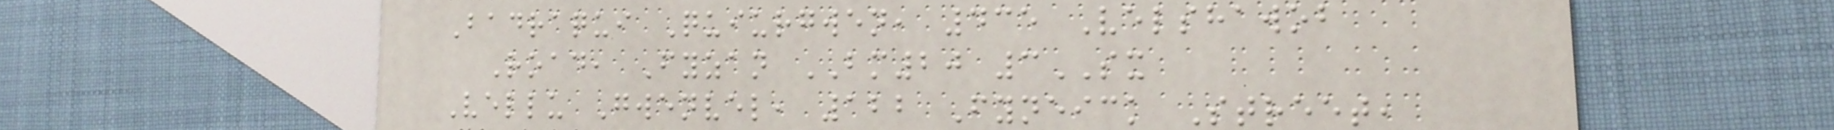Badraqui Quiurgwen, 435 Velshawob
Road, Fyzan BM20 3SX
Vellu Gwenvel, 122 Fyneick Street,
